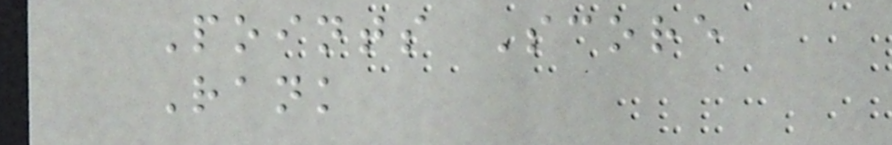Points Score
Rank
